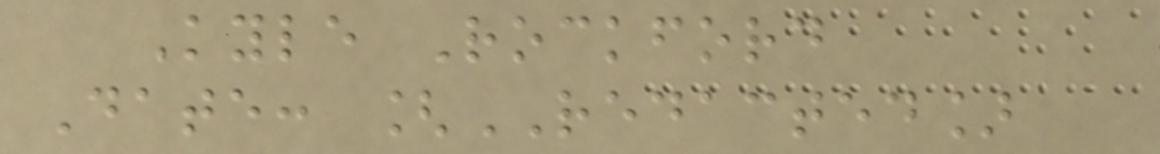Kyle Rockford
Date: [REDACTED]
